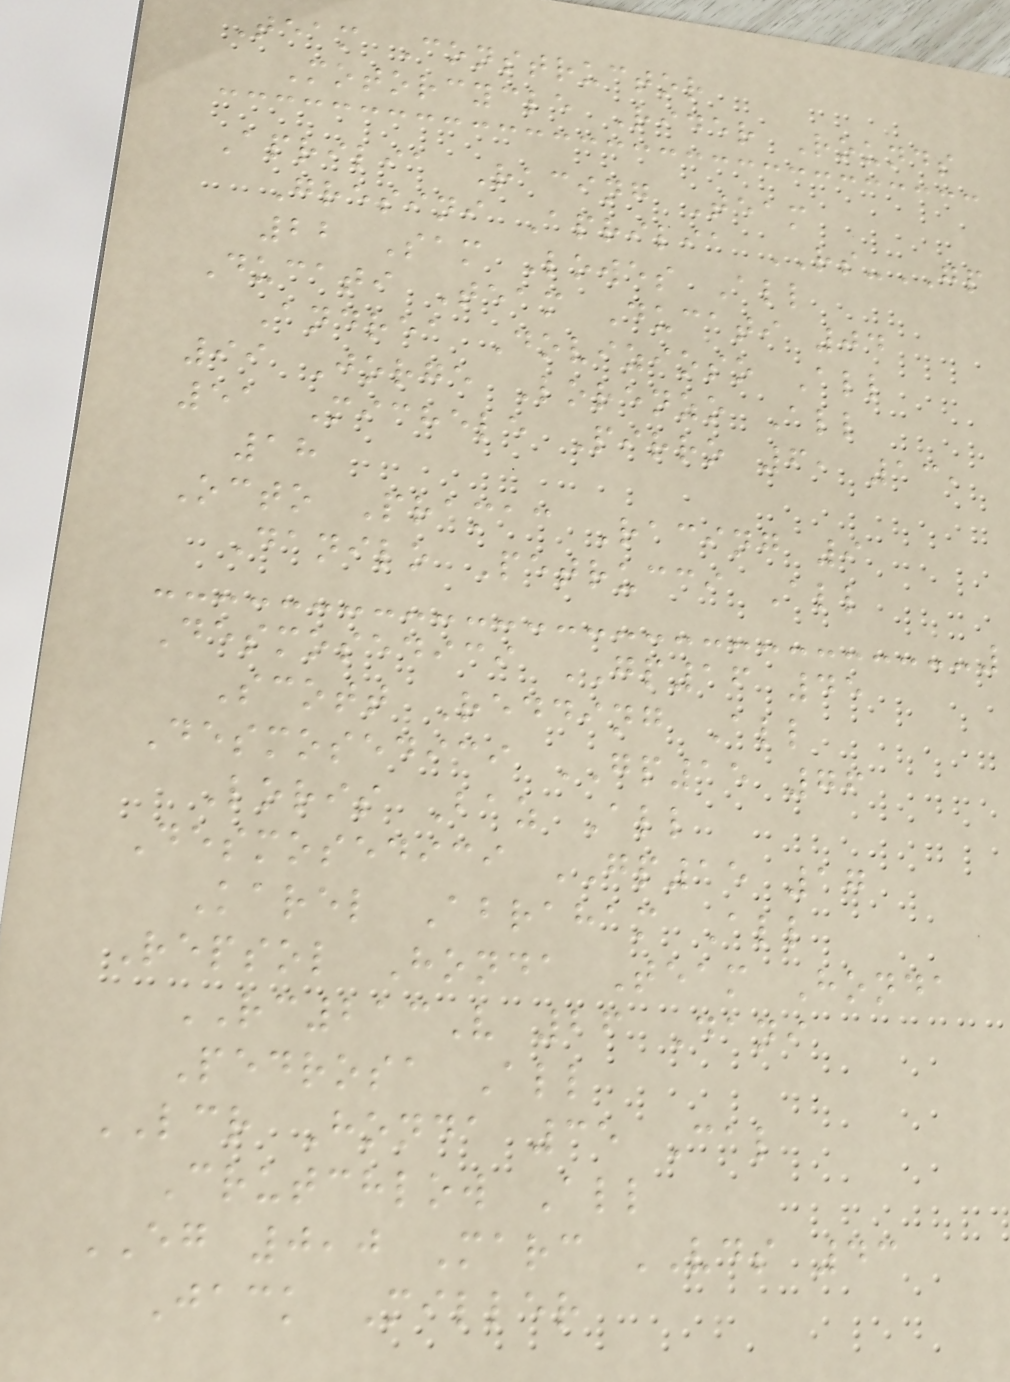Team Constructor
Motorcycle Rider Rounds
Aprilia Racing Team
Gresini Aprilia RS-GP
22 Sam Lowes All
Ducati Team Ducati 04
Andrea Dovizioso All
99 Jorge Lorenzo All
51 Michele Pirro 6, 13,
18
Octo Pramac Racing 9
Danilo Petrucci All
Desmosedici GP16 45
Scott Redding All
Desmosedici GP15 76
Loris Baz All
Desmosedici GP15 17
Karel Abraham All
Repsol Honda Team Honda
RC213V 26 Dani
Pedrosa All
LCR Honda 35 Cal
Crutchlow All
EG 0,0 Marc VDS 43
Jack Miller
